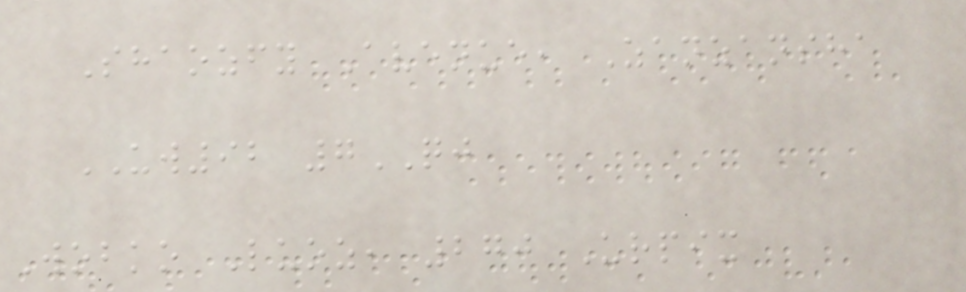Shaozfy Avenue, Zanzansha
UW92 7QJ
Wobko Luoz, 270 Urpix
